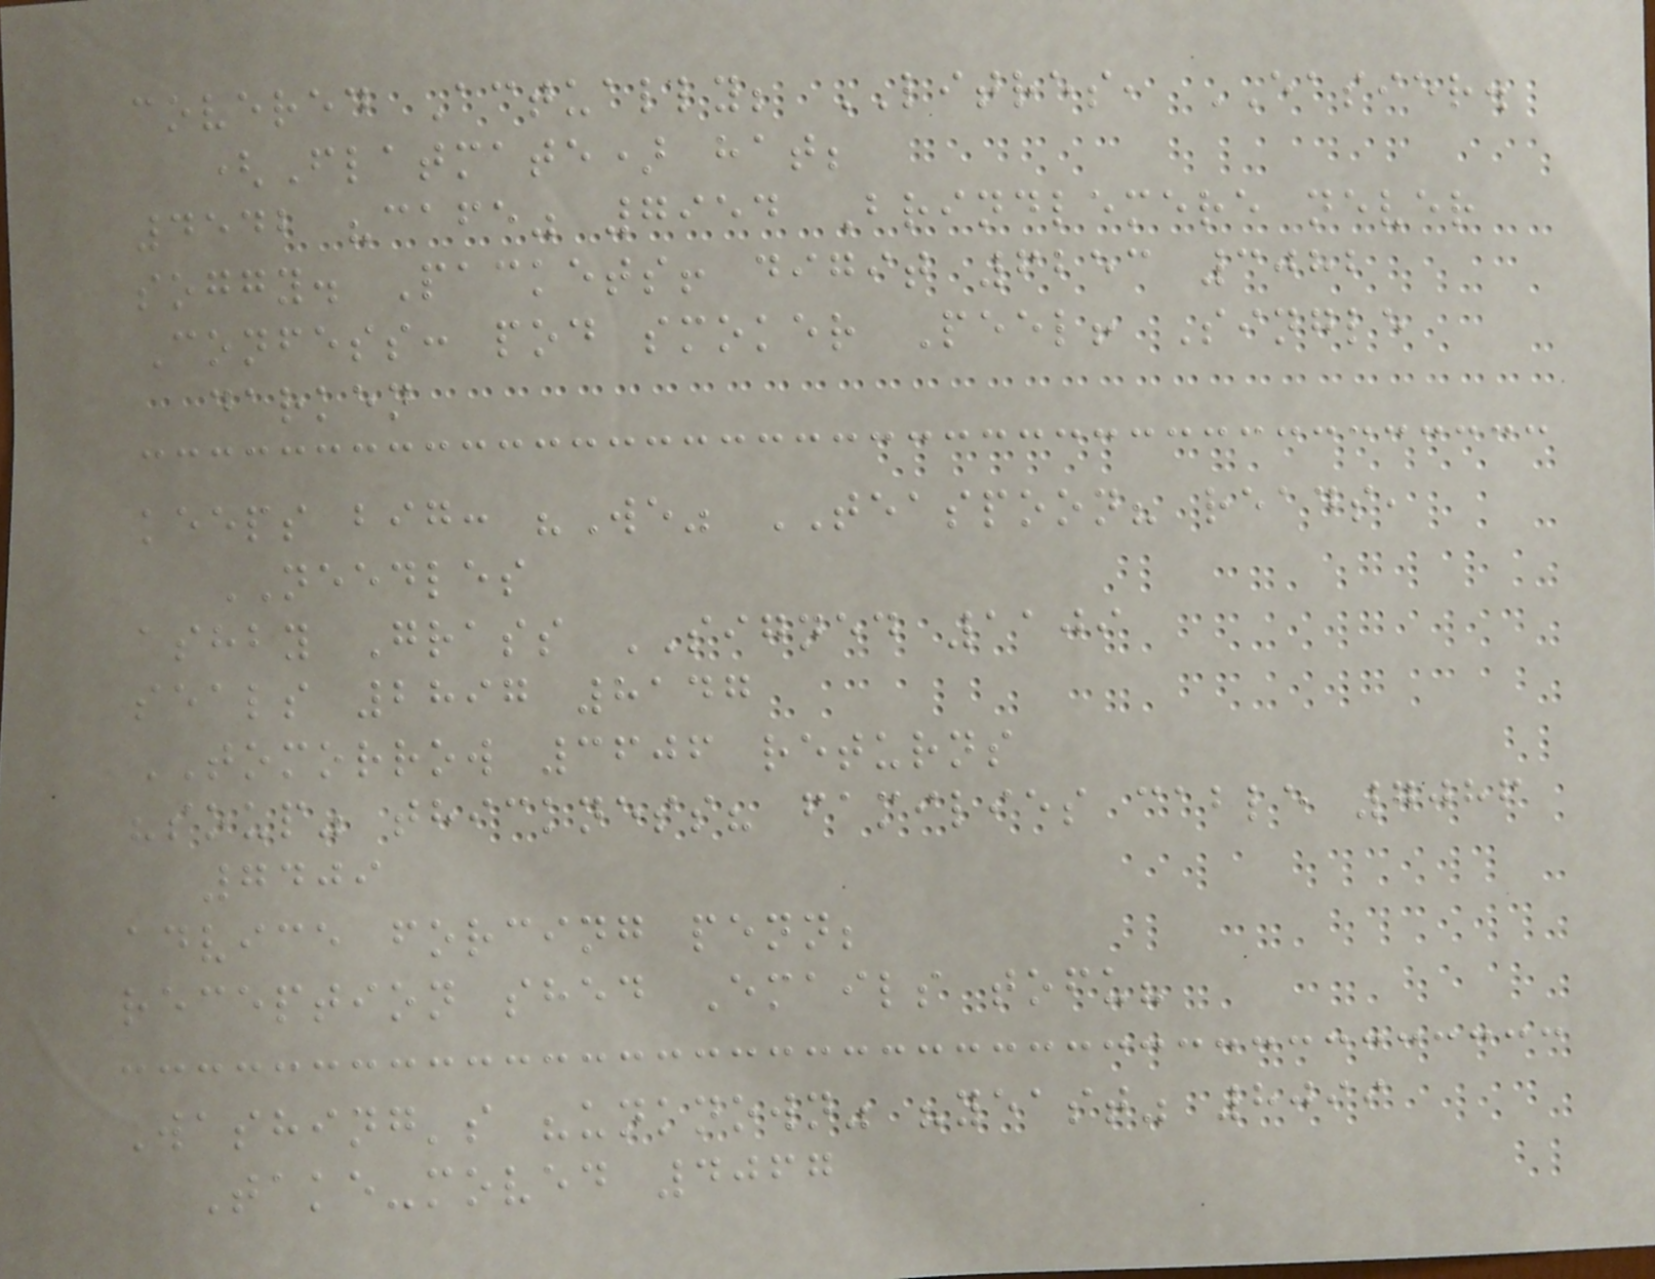covered Actually; LITRES, EASIER.
(Flatmate) hat;
4542 "cafe" 7954 Brindlemere never
soggy. Packets! digit 6253 3082
Confess: pod smoker Peel! Single
darken
keeps big: "We" TEASPOON? reads,
NEEDLES
ashby Grass SIGNED 1109
seals 2897 8147
TOMORROW 3606 returns
"soup" thickness? families cable 7086
7409
advice forcing penn;
reception shed Emails tofu?
Washing's "unknown" "yeast" 8099
Take-moved 4067
